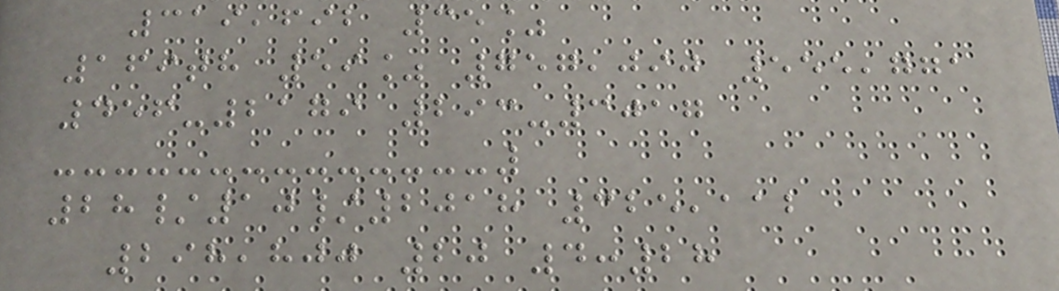319,692 35%
169th 59% 757,090 555,771
456-2179 293-3017
28/10/2018 325,112
298,800 20 4:28
